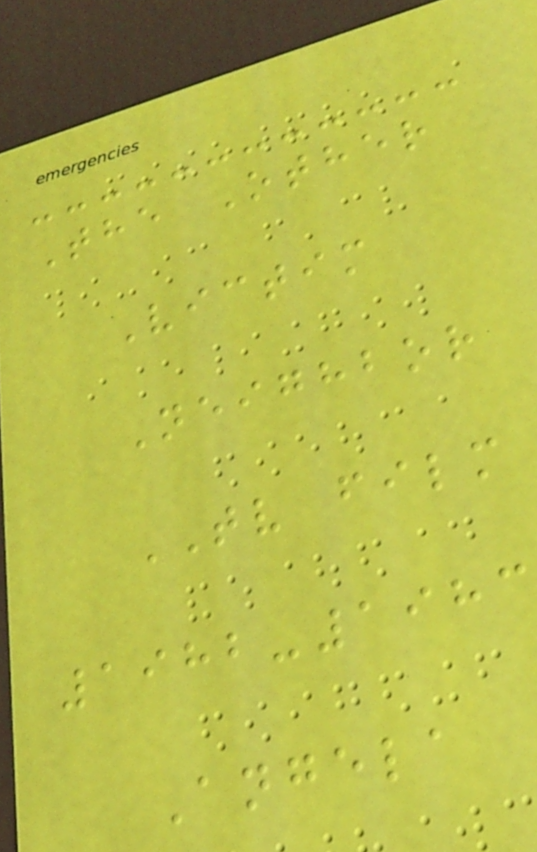The Other
Victim
Neighbor
TV film
1982-1983
Angela
